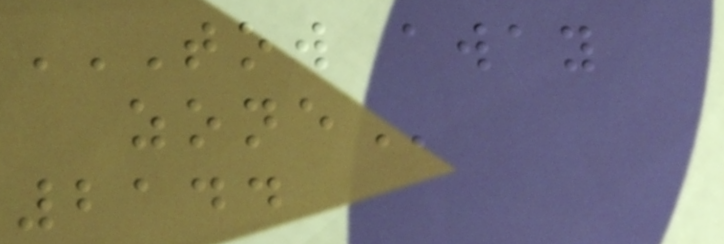TOW AWAY
ZONE
2144
